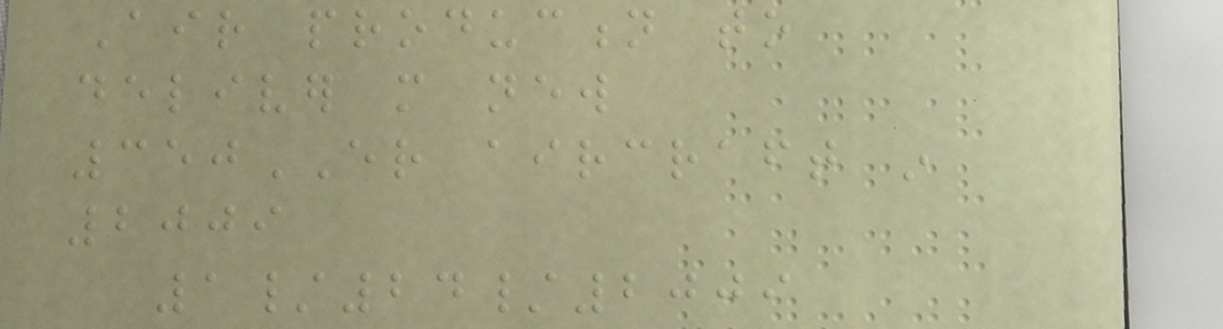Air production to
deliver more new
350ER aircraft in
2009
1/24/2009
